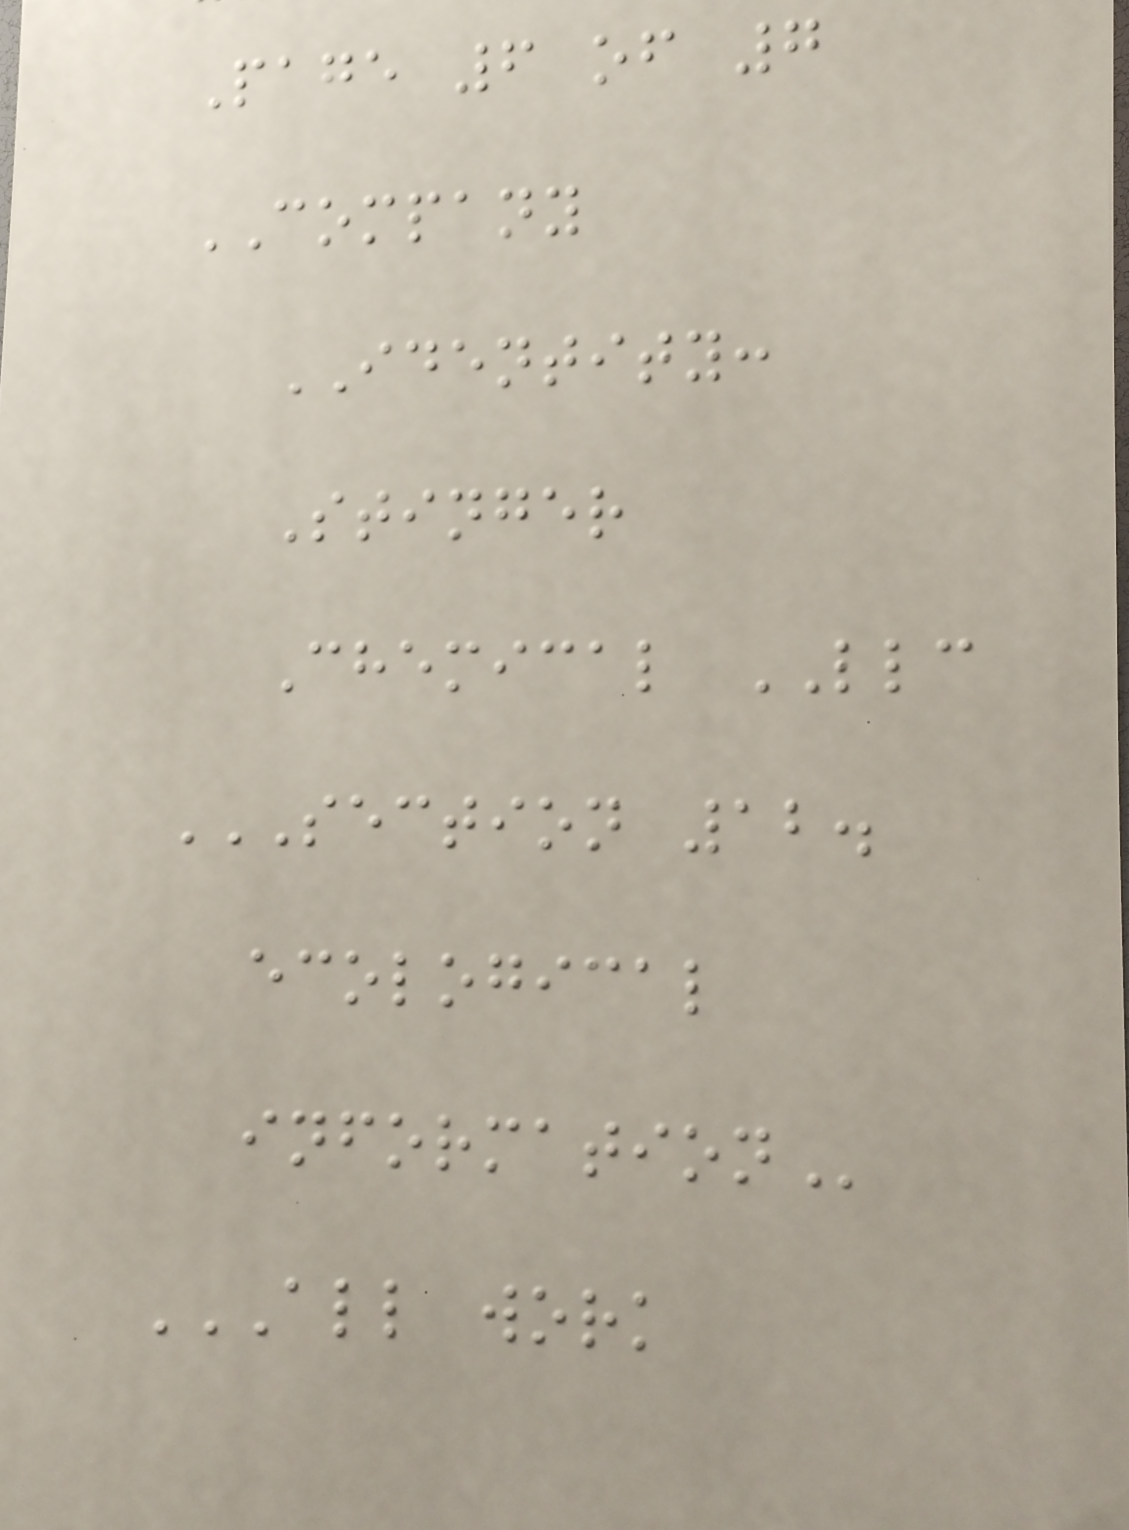Page 6 of 7
COMPANY
IDENTITY:
Stinger
Chemical LLC
SECTION 12.
ECOLOGICAL
INFORMATION
ALL WORK
